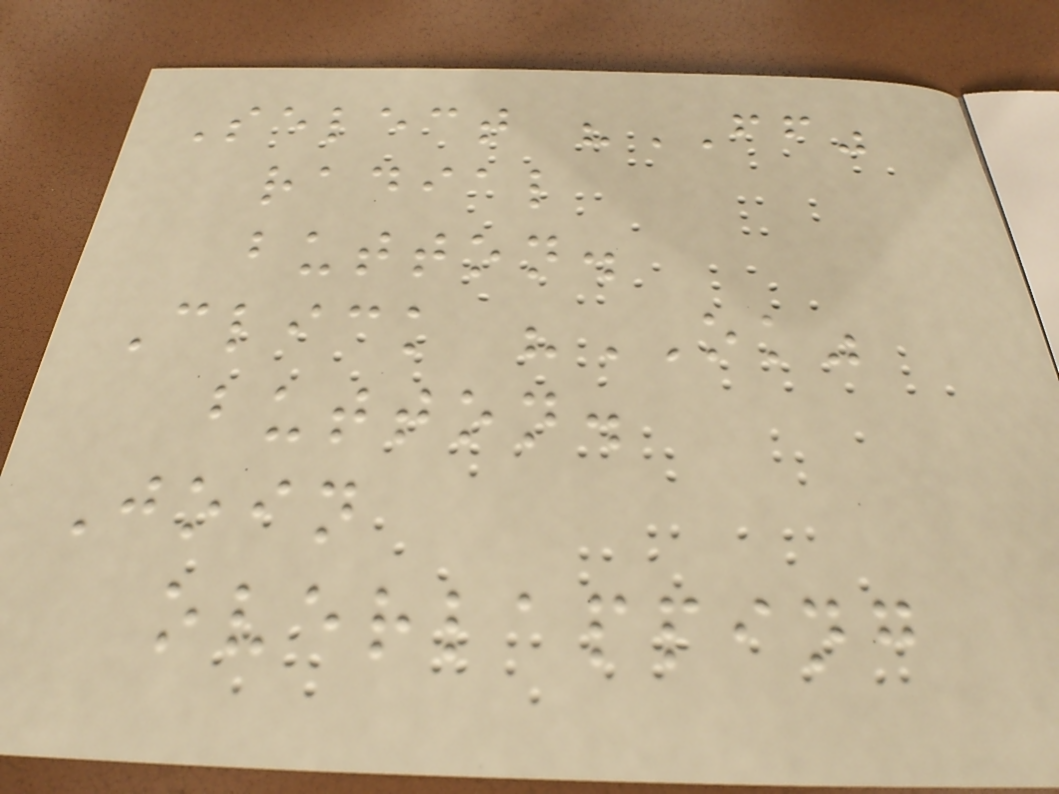Select "FF"
radial
button.
Click "OK"
button.
Join
overlapping
